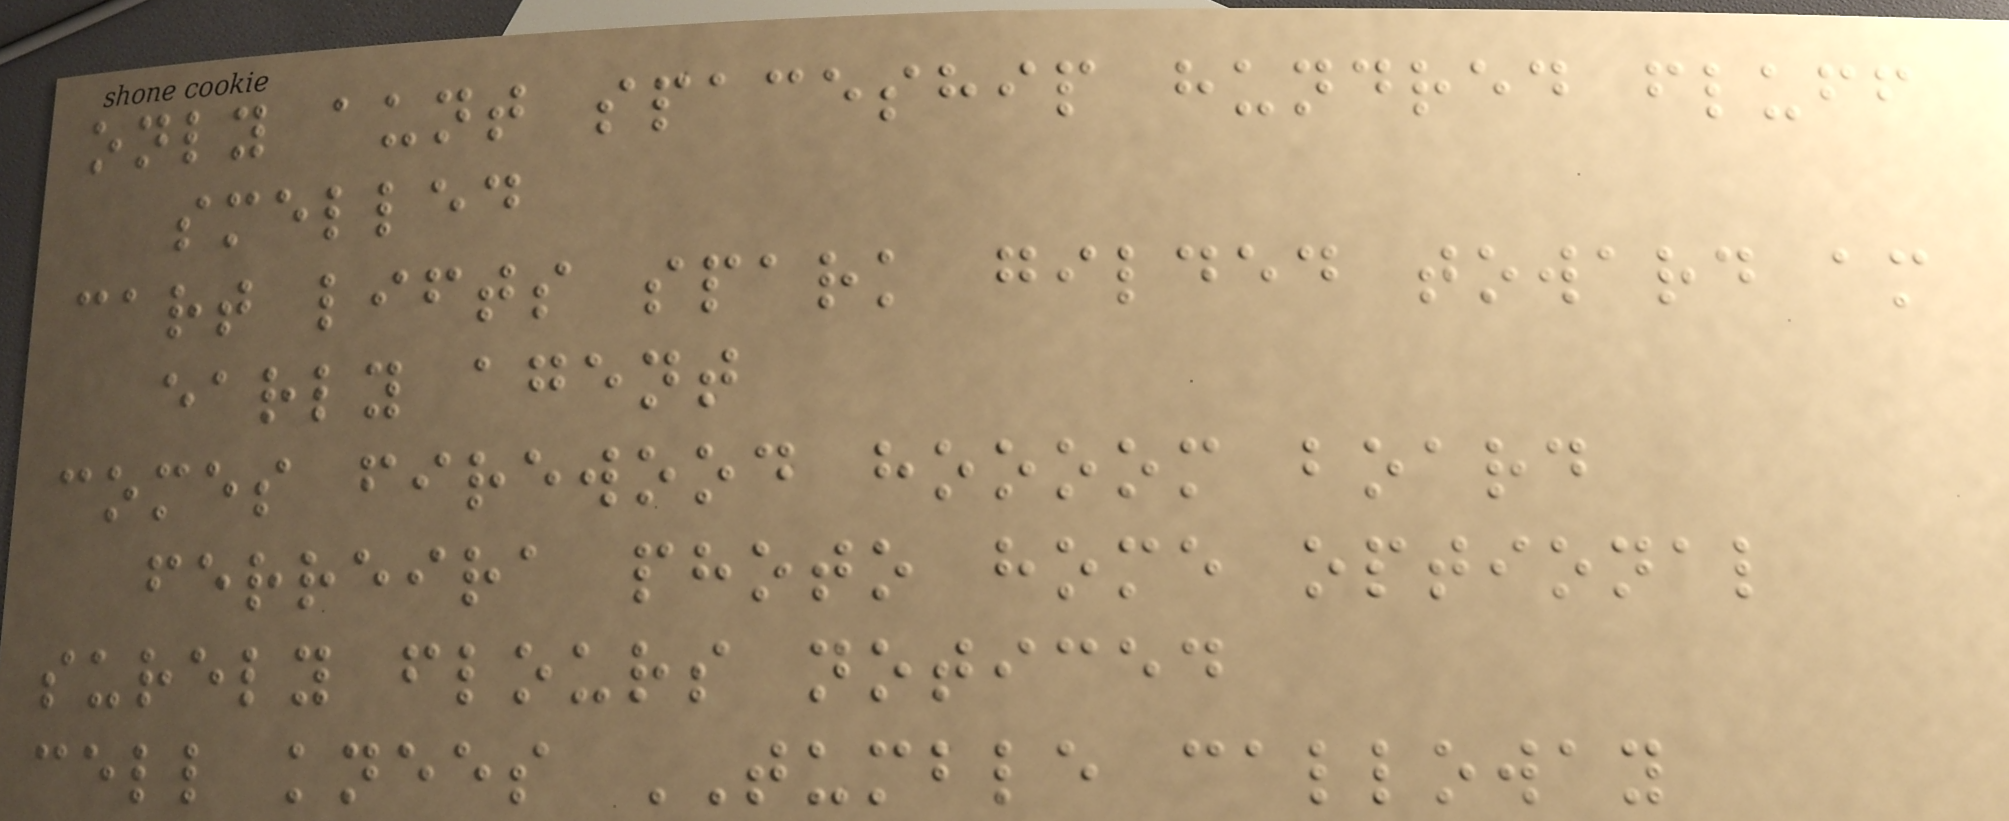only aunt spaceship hundred fluff
smelled
cart lifts spark gilded toward am
early agent
comes firewood hoooom board
ferreira photo home optional
surely flours noticed
cell knees TUMBLE calloway
